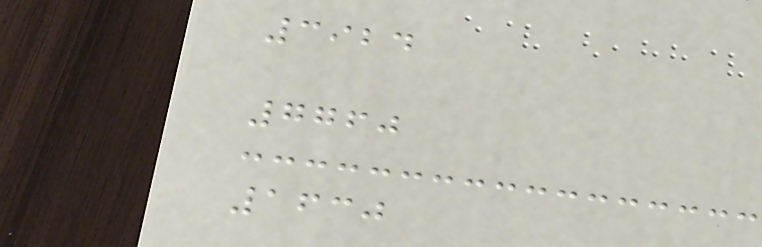3924
7760
1630
